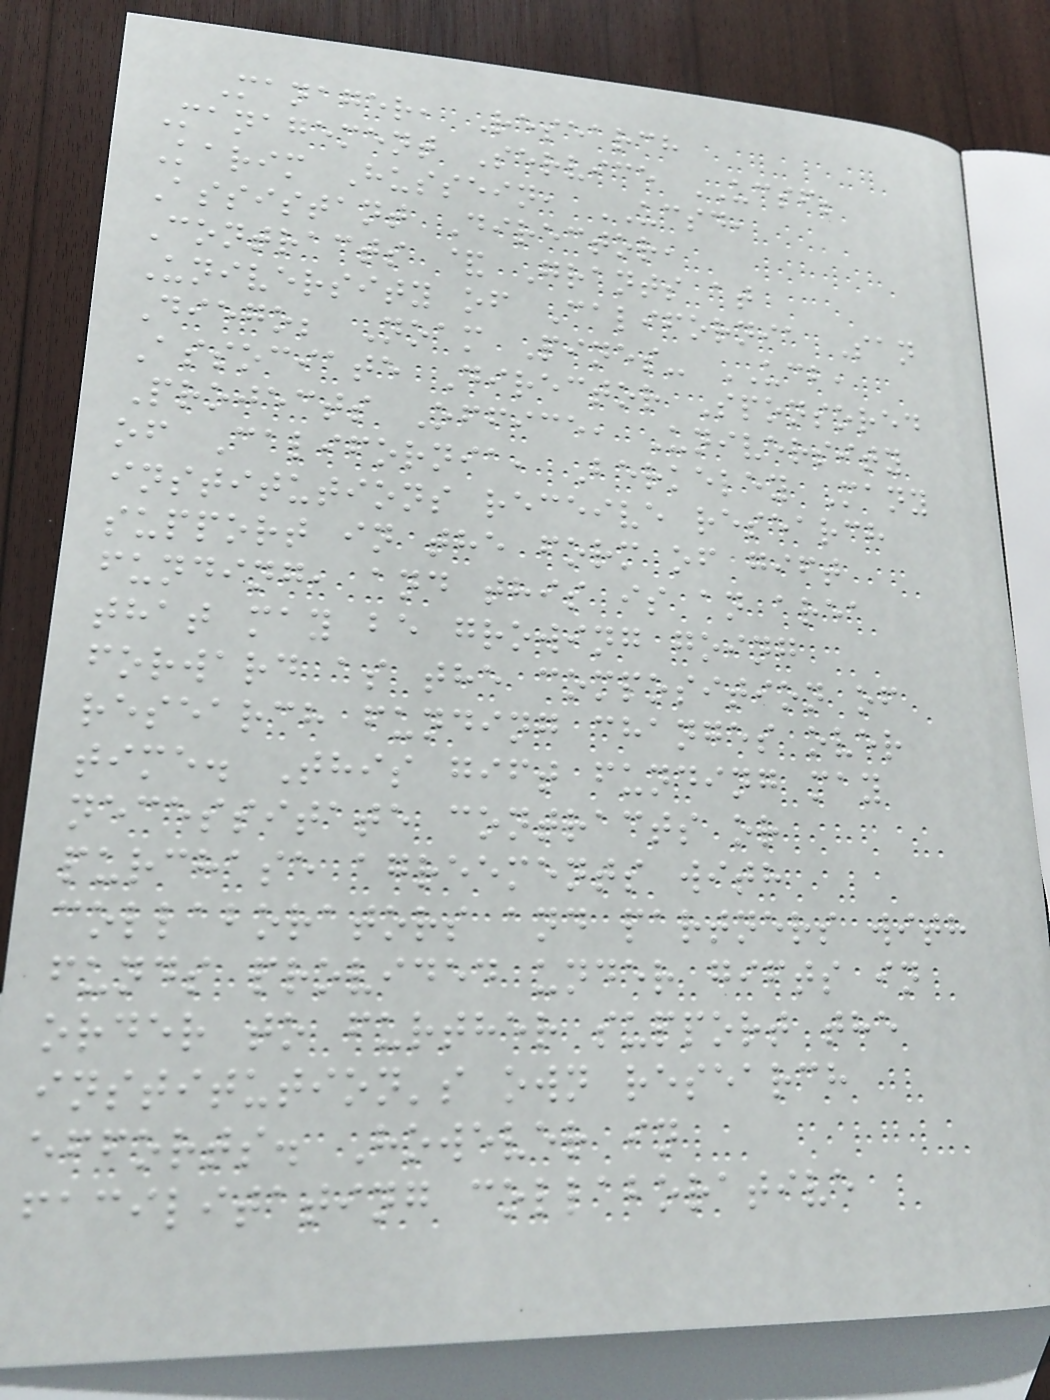Manager, Research
Management Service UCSF;
Karim Hussein, UCSD,
Assistant Director,
Contracts & Grants at
University of California San
Diego; Noam Pines- UCB,
Associate Director Sponsored
Projects Office, University
of California, Berkeley Many
institutions receive research
support in the form of gift
funding, and this is an area
that may be growing going
forward as the composition of
research funding changes over
time. This gift funding may
necessitate contracts or
purchase agreements with
collaborators and partners with
funds provided under gifts in
order to further support the
institution's own research
efforts. However in
facilitating collaborative
